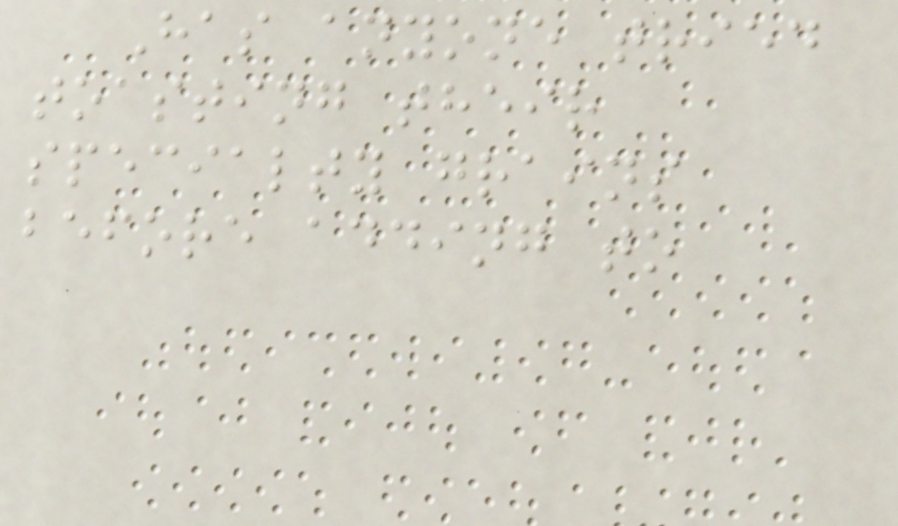Has anyone tried
toasting their
specialty grains
before adding to
